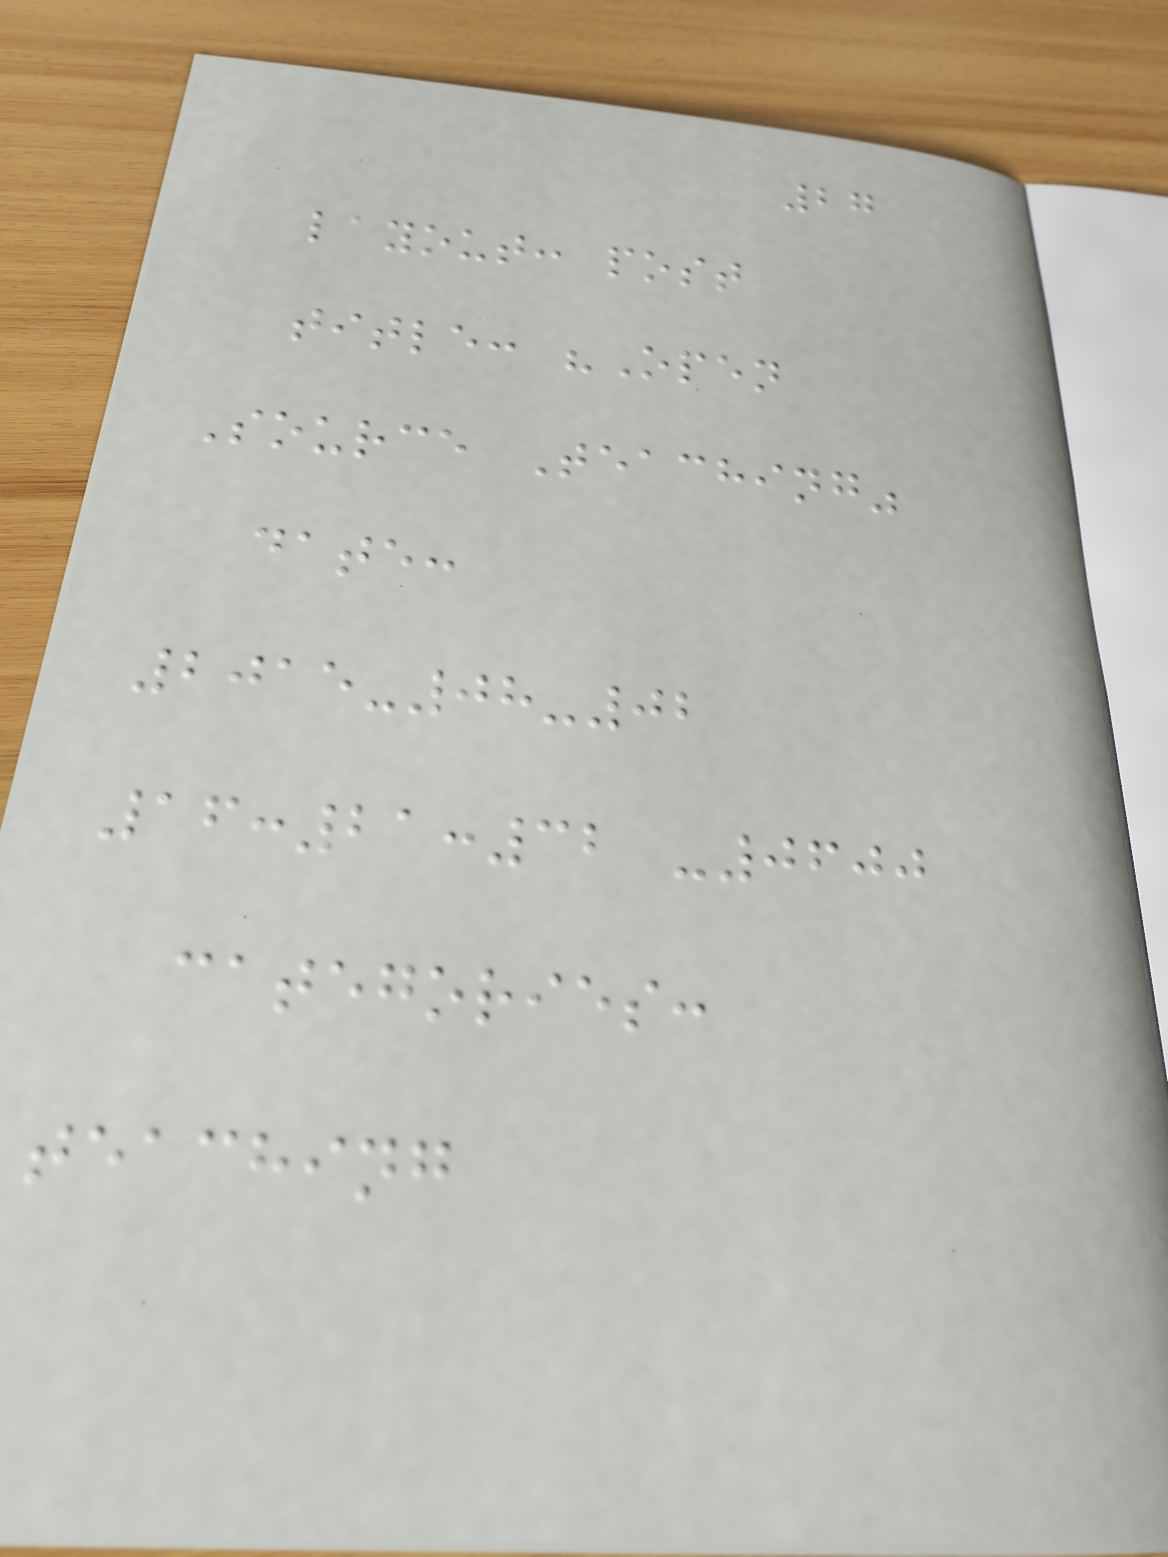27
layout: post
title: "Open
Source Teaching"
date:
2015-08-02
16:21:32 -0600
categories:
teaching
